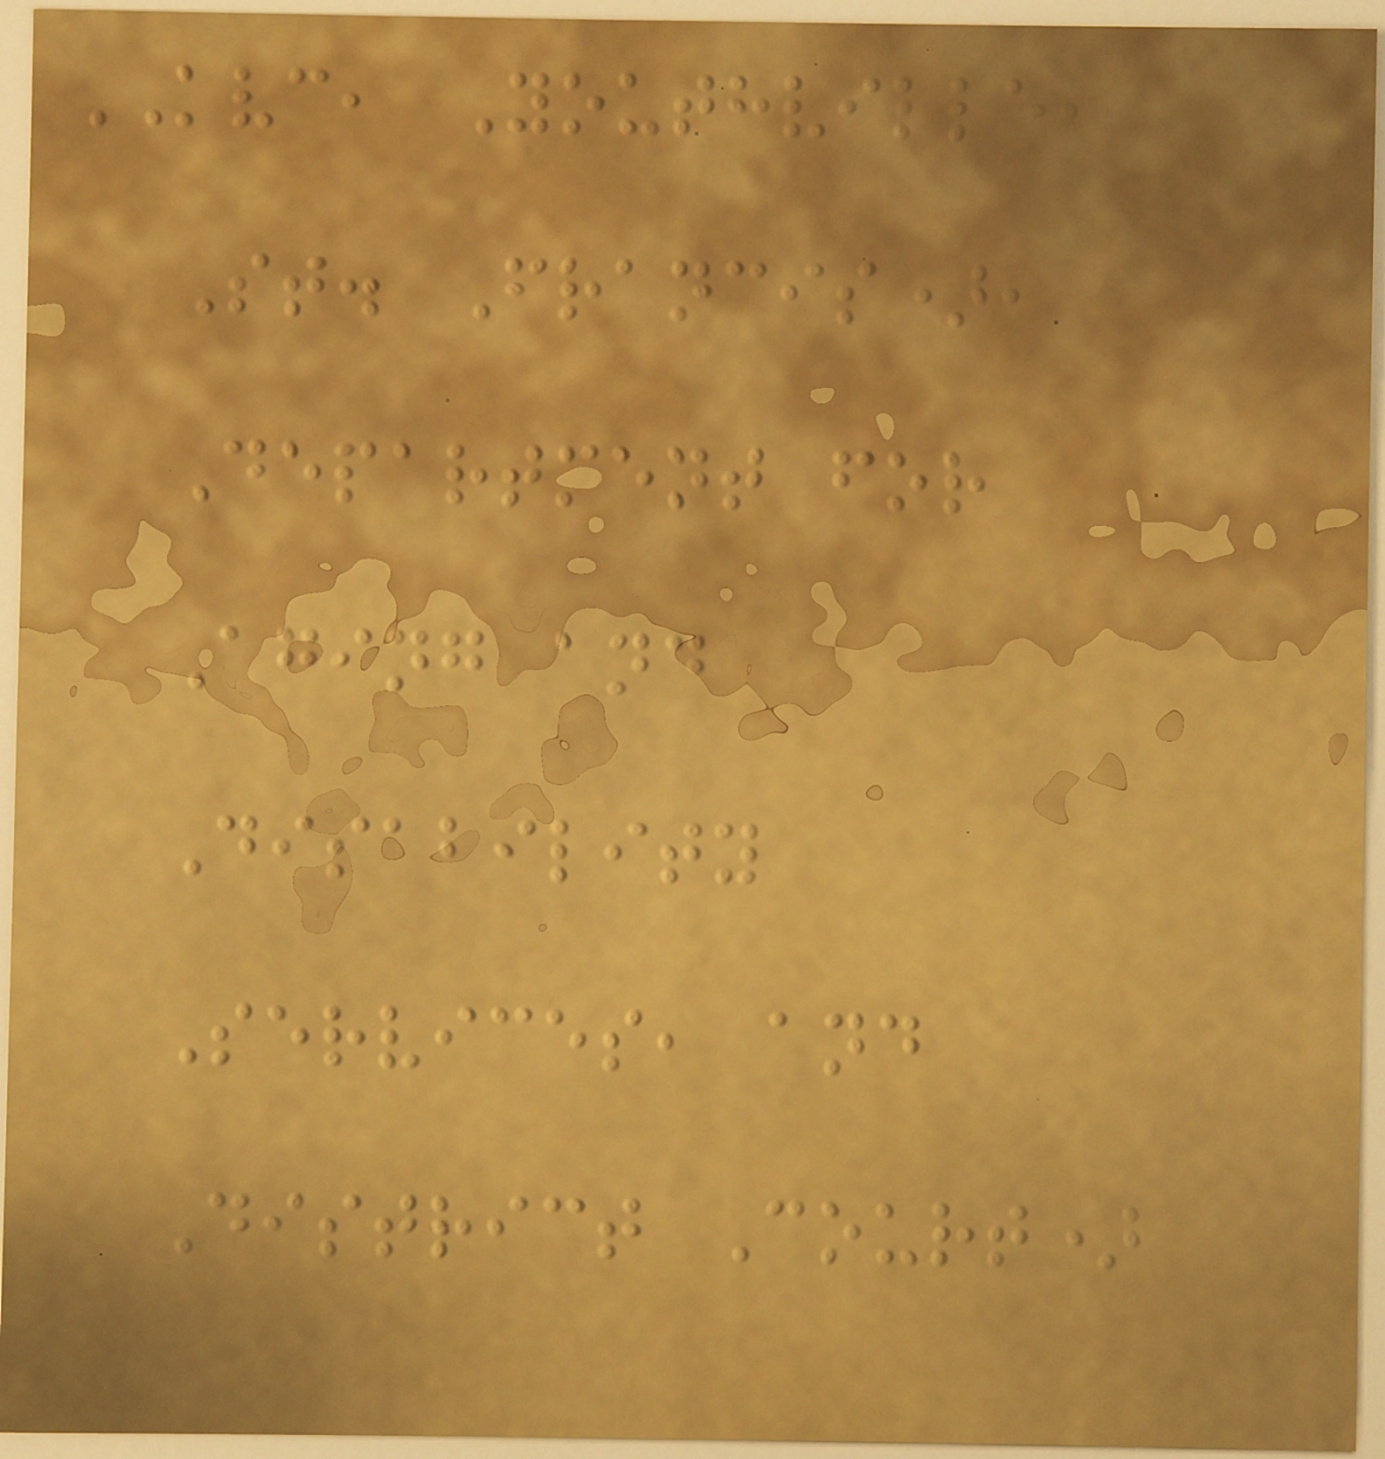KVC, Youthville,
St. Francis),
Department for
Aging and
Disability
Services, and
District Court)
